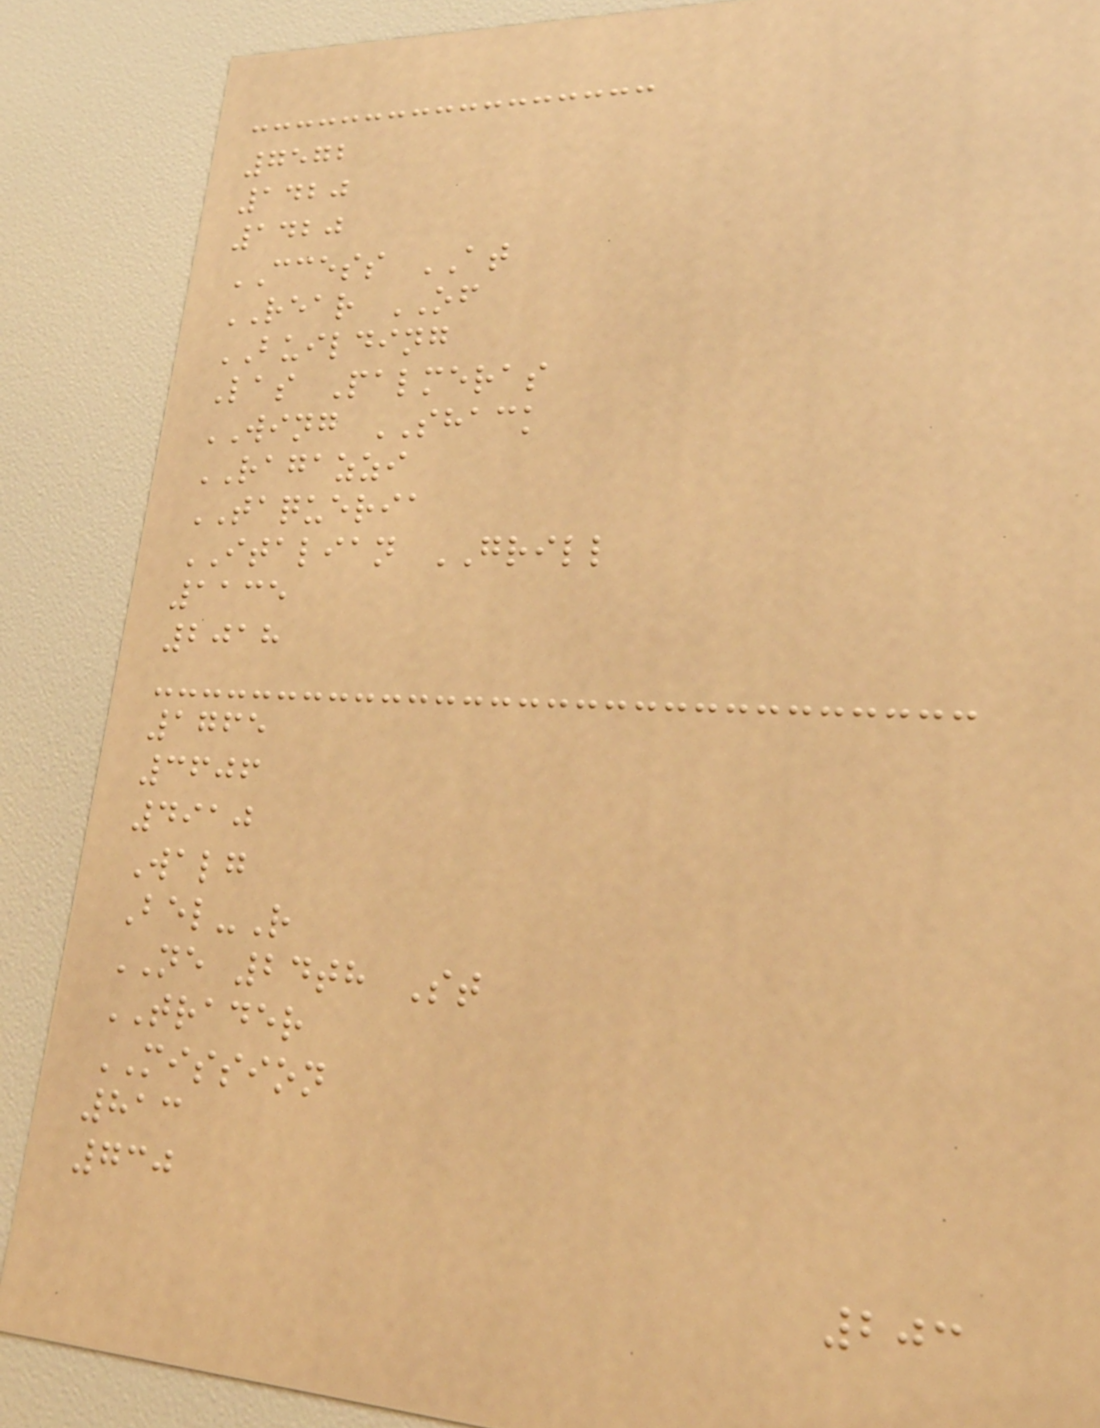7572
1420
1420
CCESS AT
REAR OF
BUILDING
Las Palmeras
WING SHACK
RAGAZZI
TAQUERIA
ITALIAN GRILL
1135
2018
1765
3606
4910
Walg
Bel-R
NE 24th St
TRADER
MISSION
813
730
203
